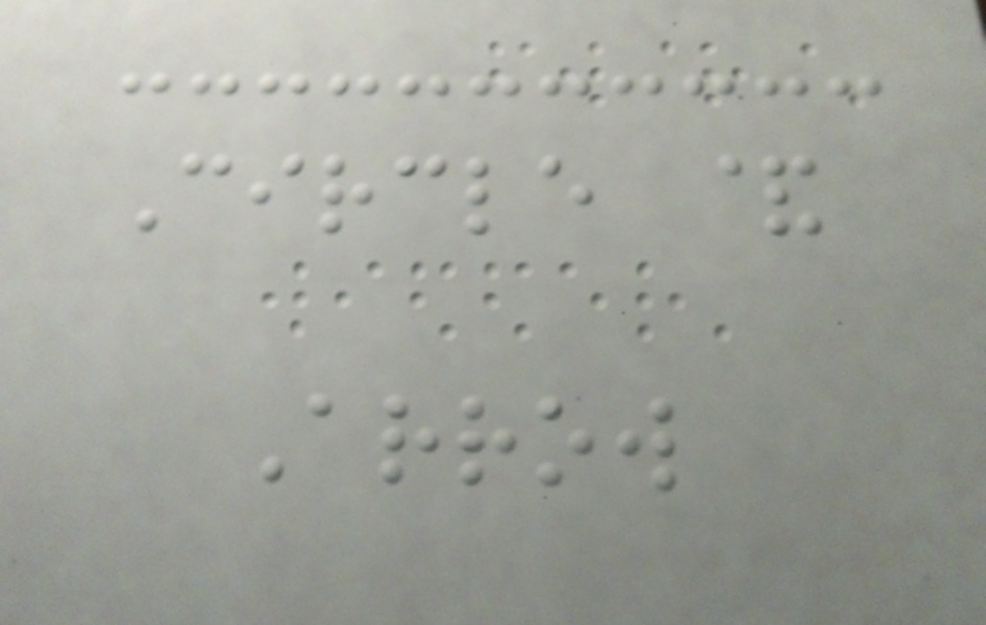Circle &
Arrow
